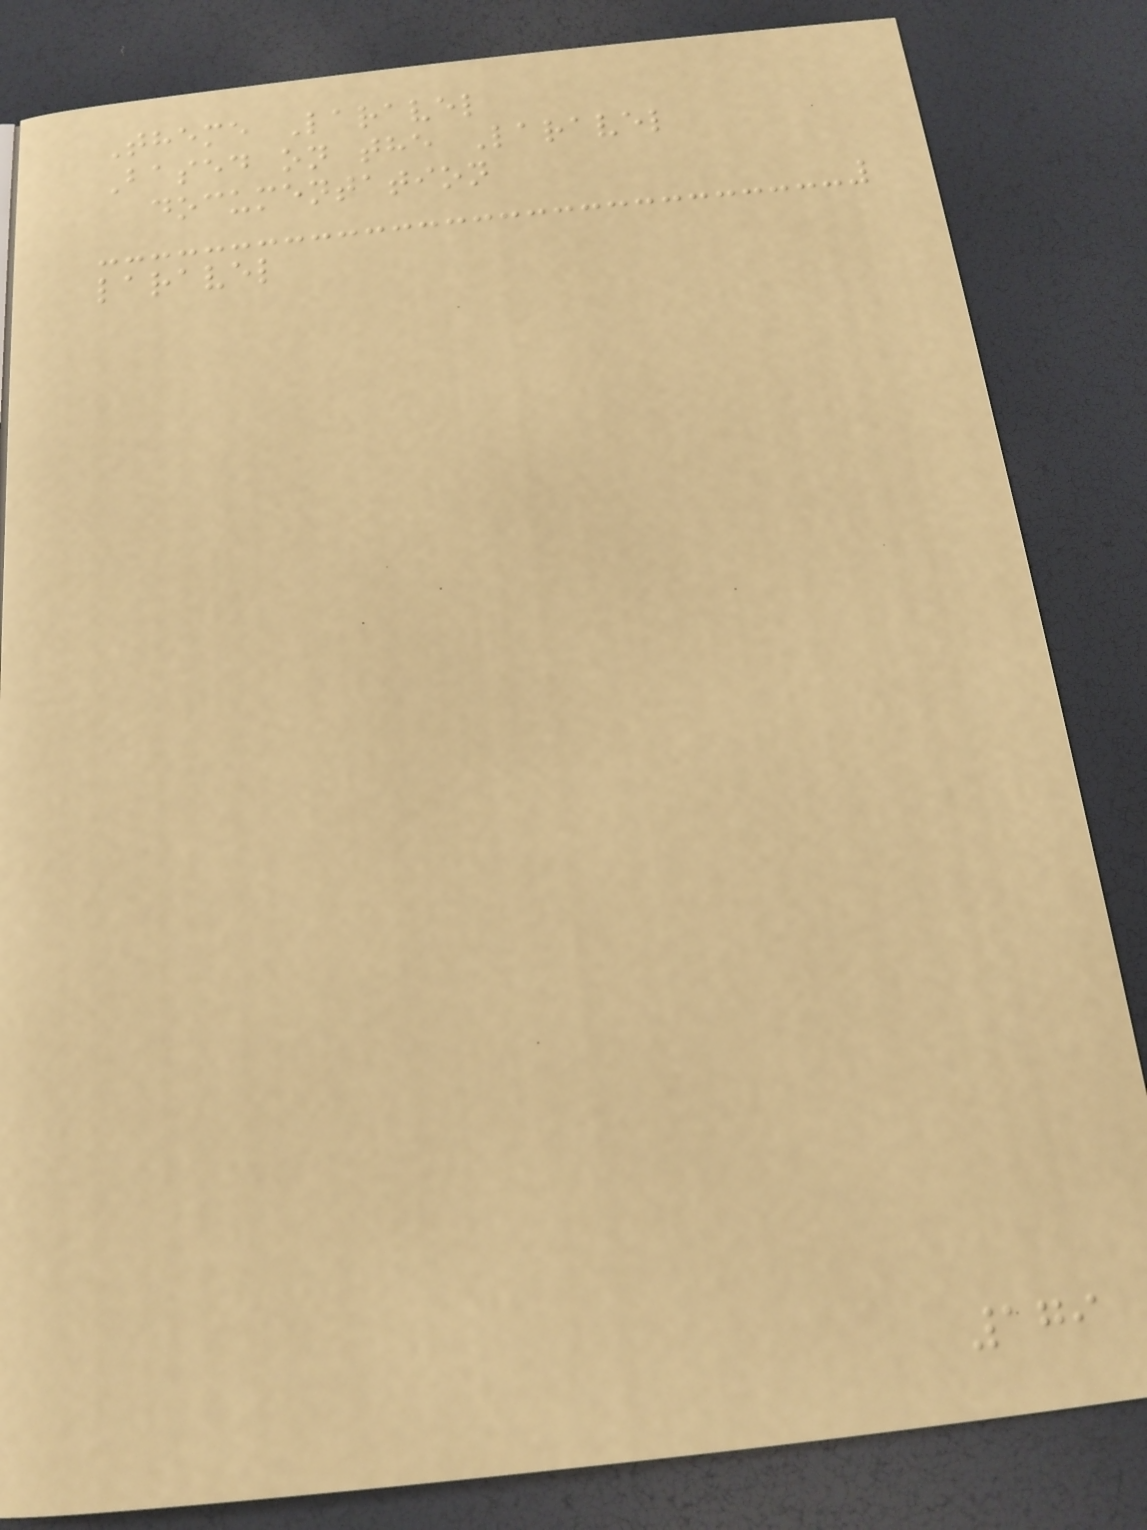Theme Laravel
Based on the Laravel
documentation
laravel
179
